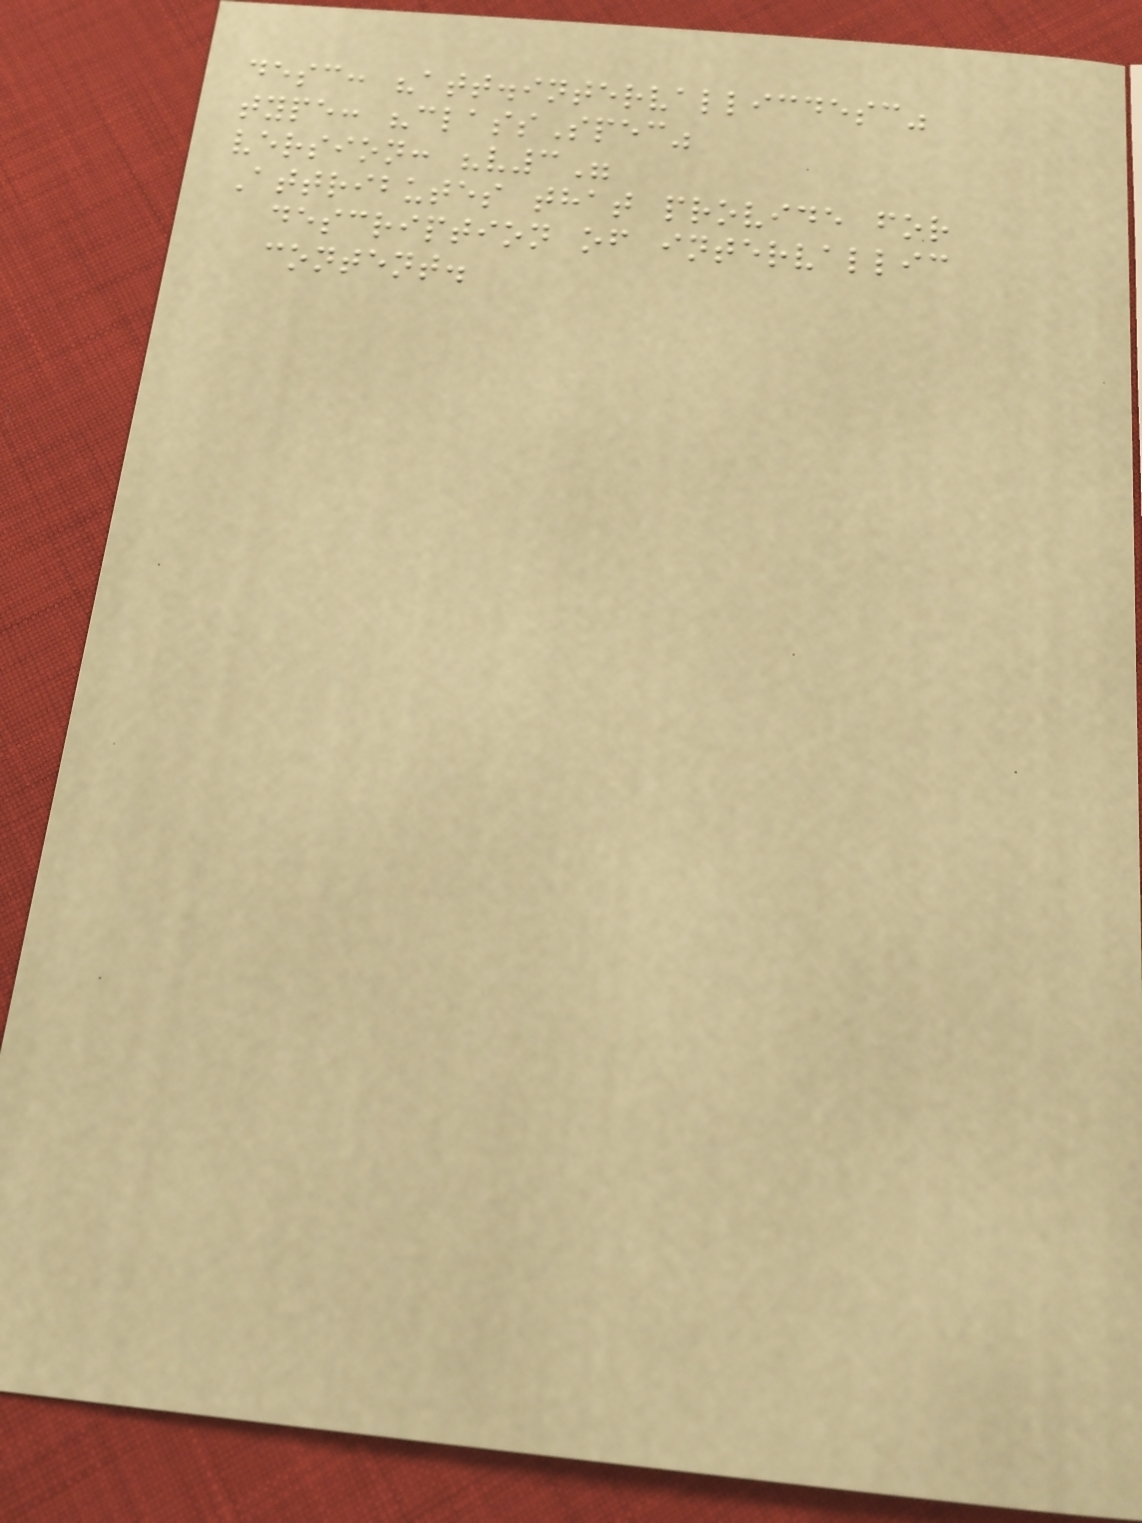desc: "att.intervallicdesc"
type: "classSpec"
version: "v3"
Attributes that provide for
description of intervallic
content.
